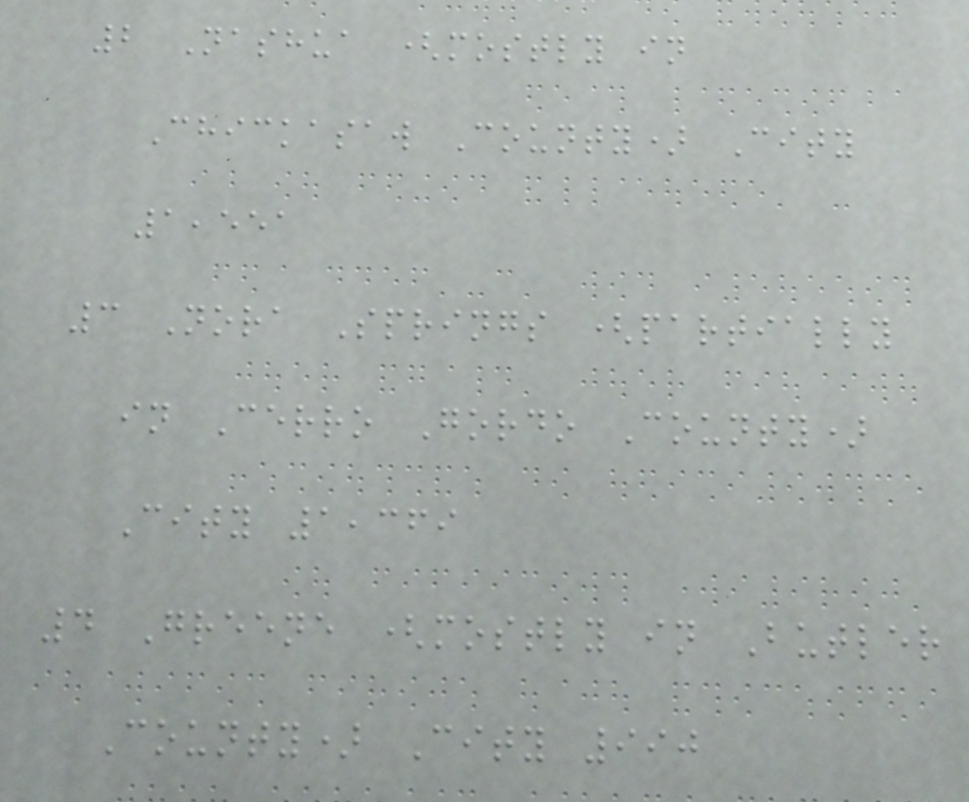2 Nashua (mostly in
Chickasaw County) City
1,551
3 Nora Springs (partially
in Cerro Gordo County)
City 1,369
4 Greene (mostly in Butler
County) City 990
